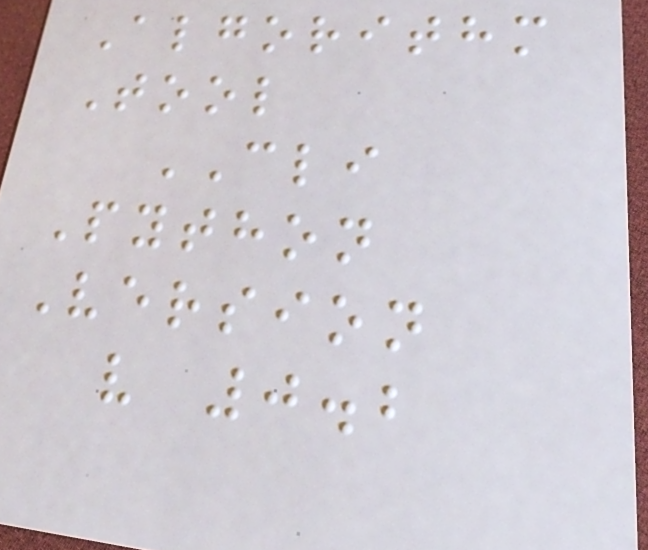Algorithm
Tool
CLI
Python
Version
v 0.2
